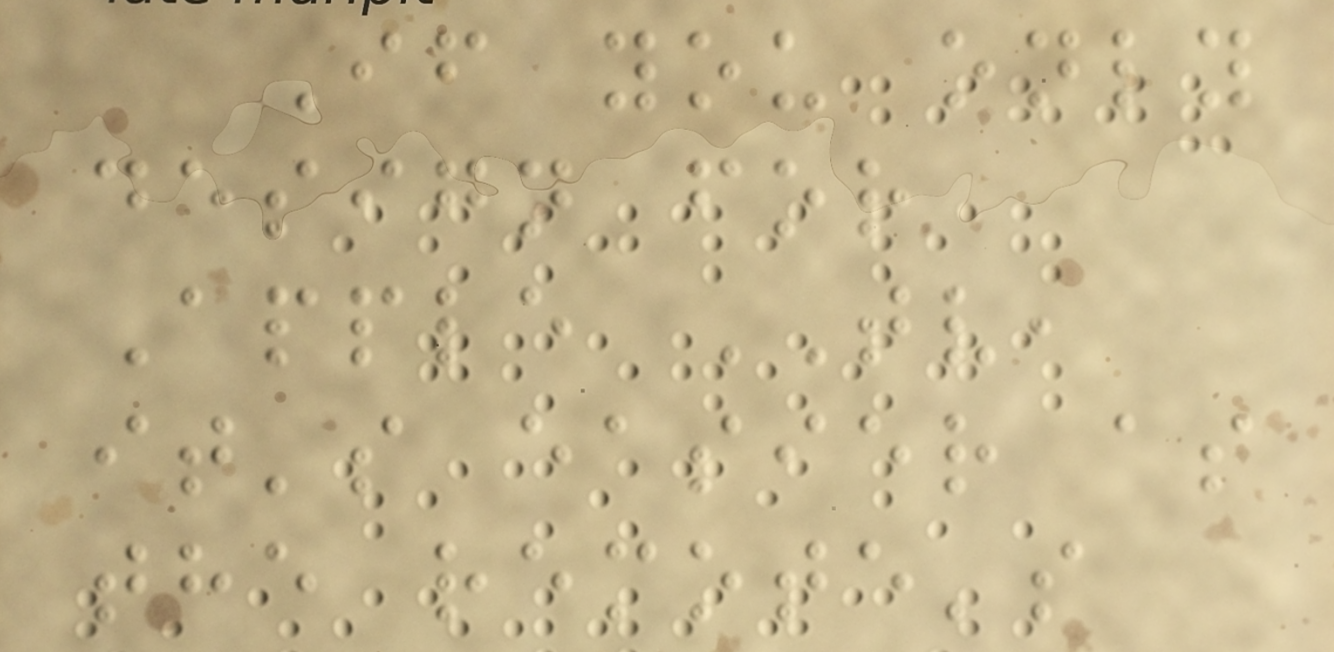If you only
design for
Apple TV,
it's easier as
the remote's
